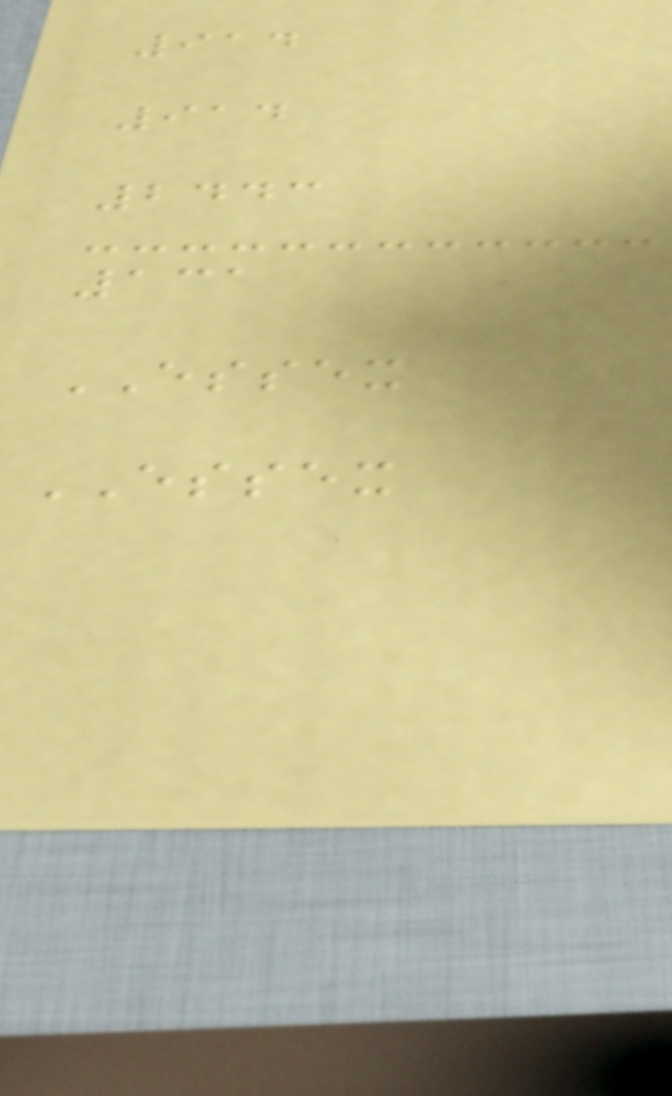914
914
2443
131
ESSEX
ESSEX
